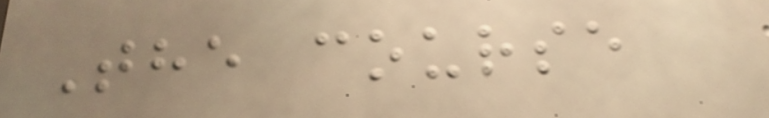The course
